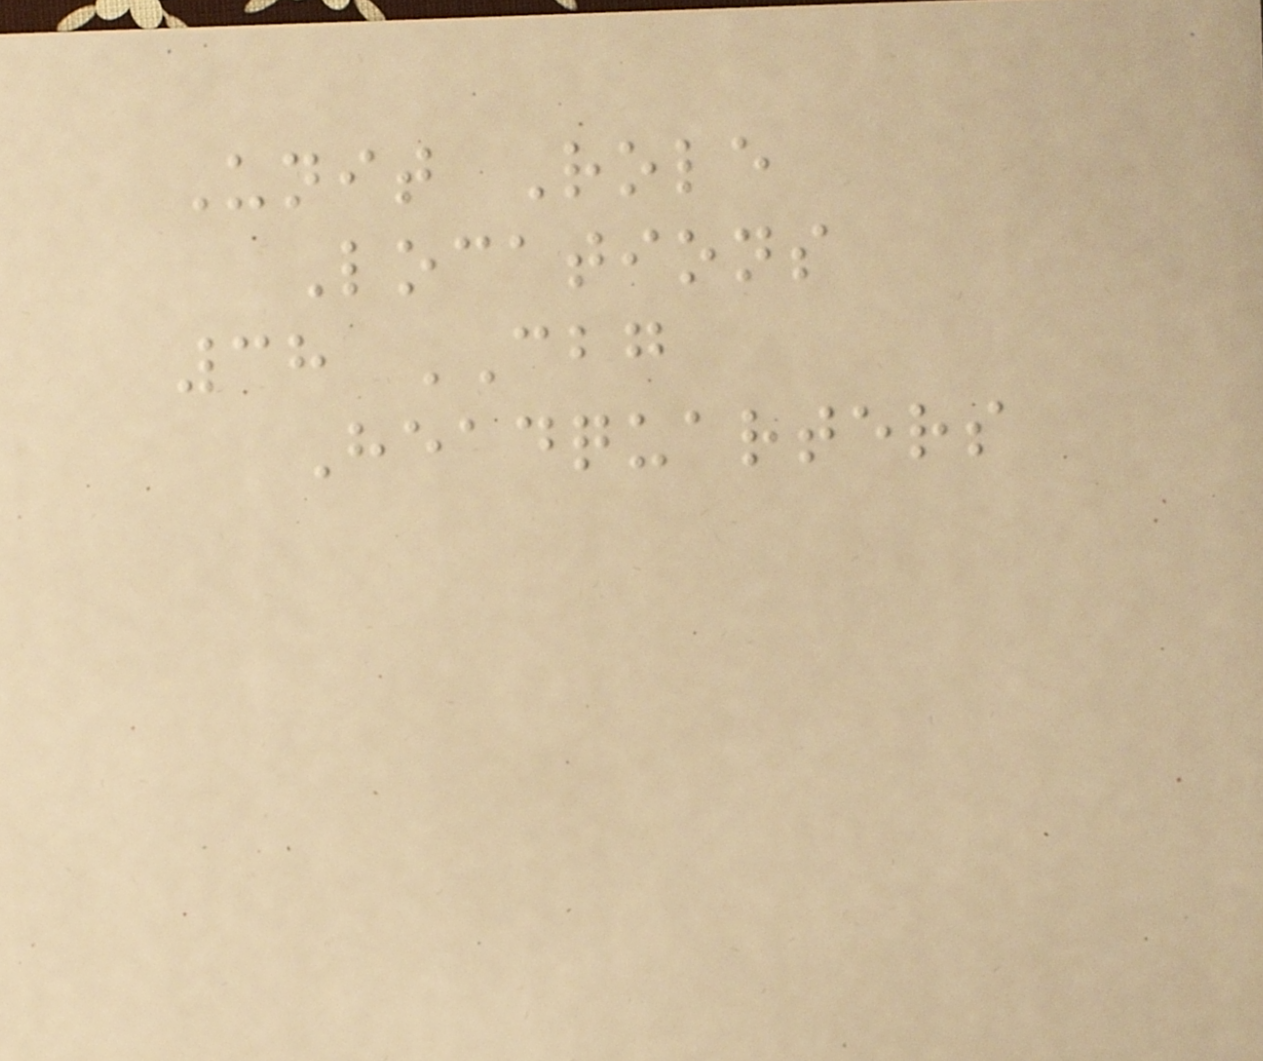Unit Role
Locations
38 CBG
Headquarters
